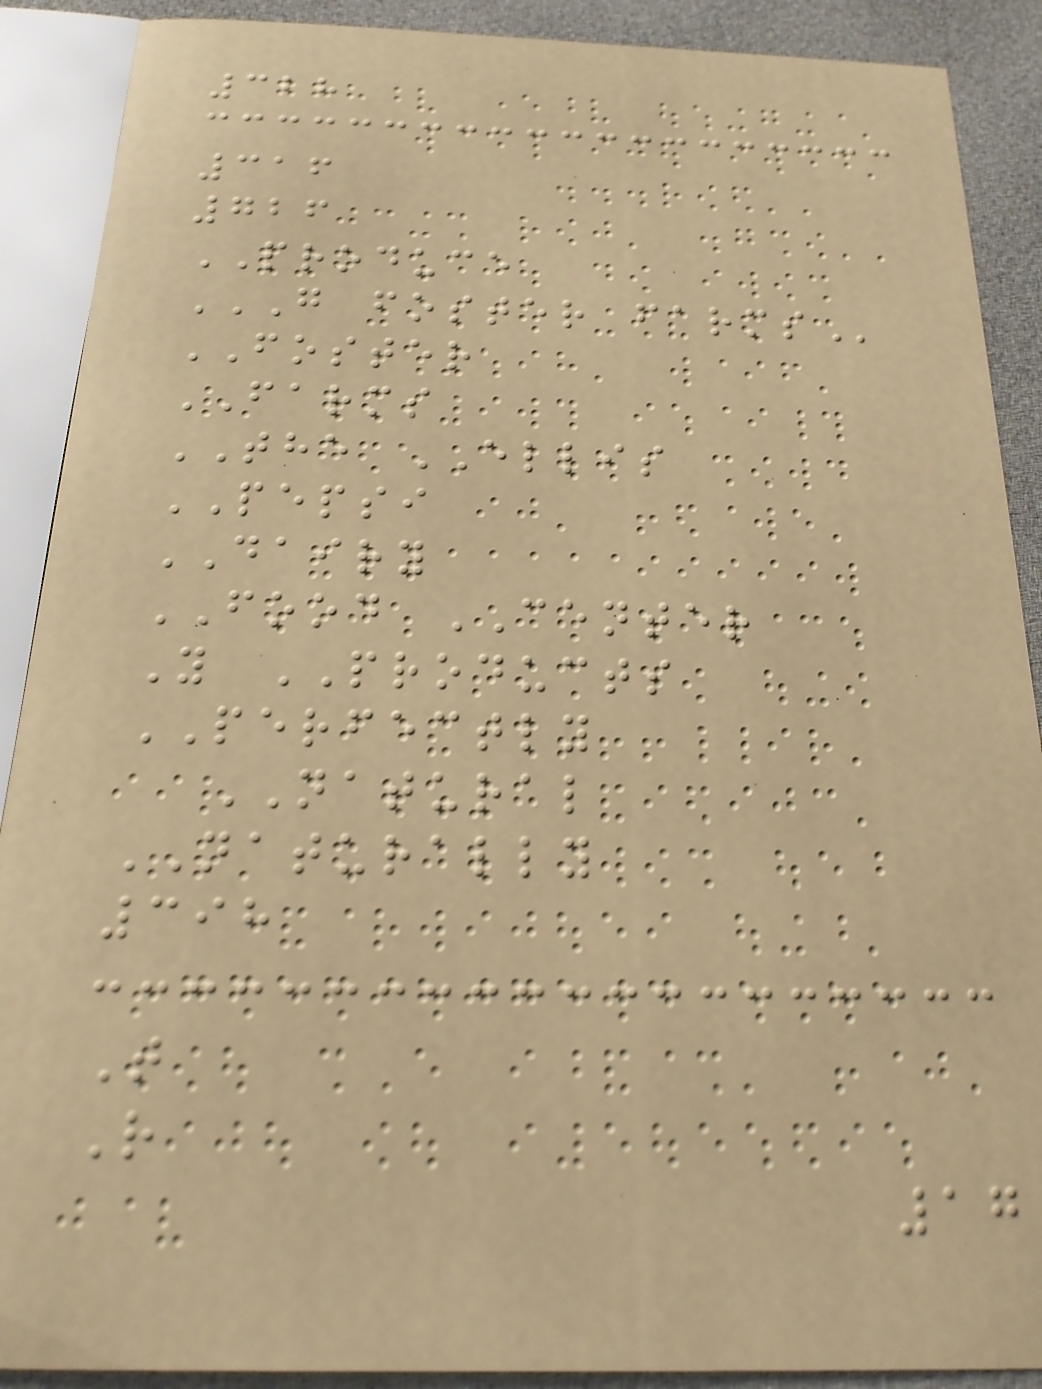328
316
726
PRODUCE
G FOSTER FARMS
FOSTER
FARMS
THE ELLIS
PEPSI
DAIRY
FOOD CENTER
Y PRODUCTS
PERFECTLY
NATURAL
NATURALLY
398
T
R
17
